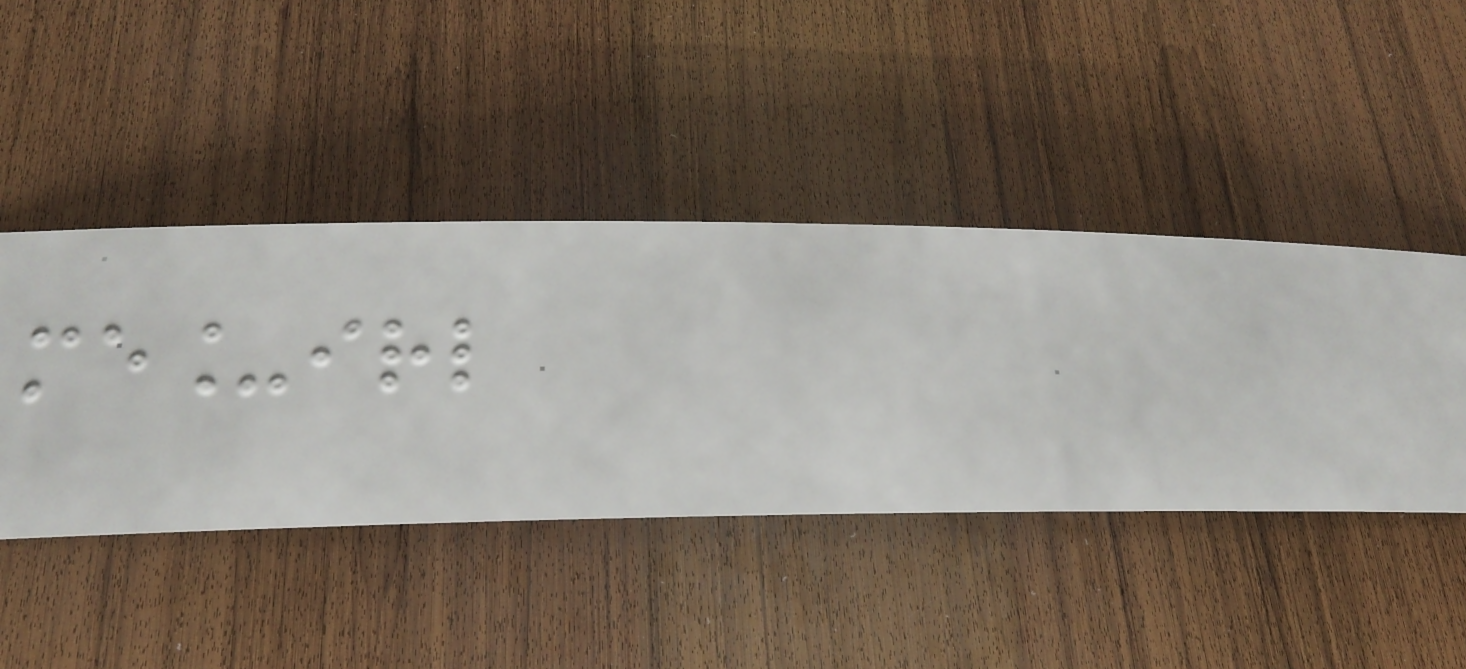me_irl
